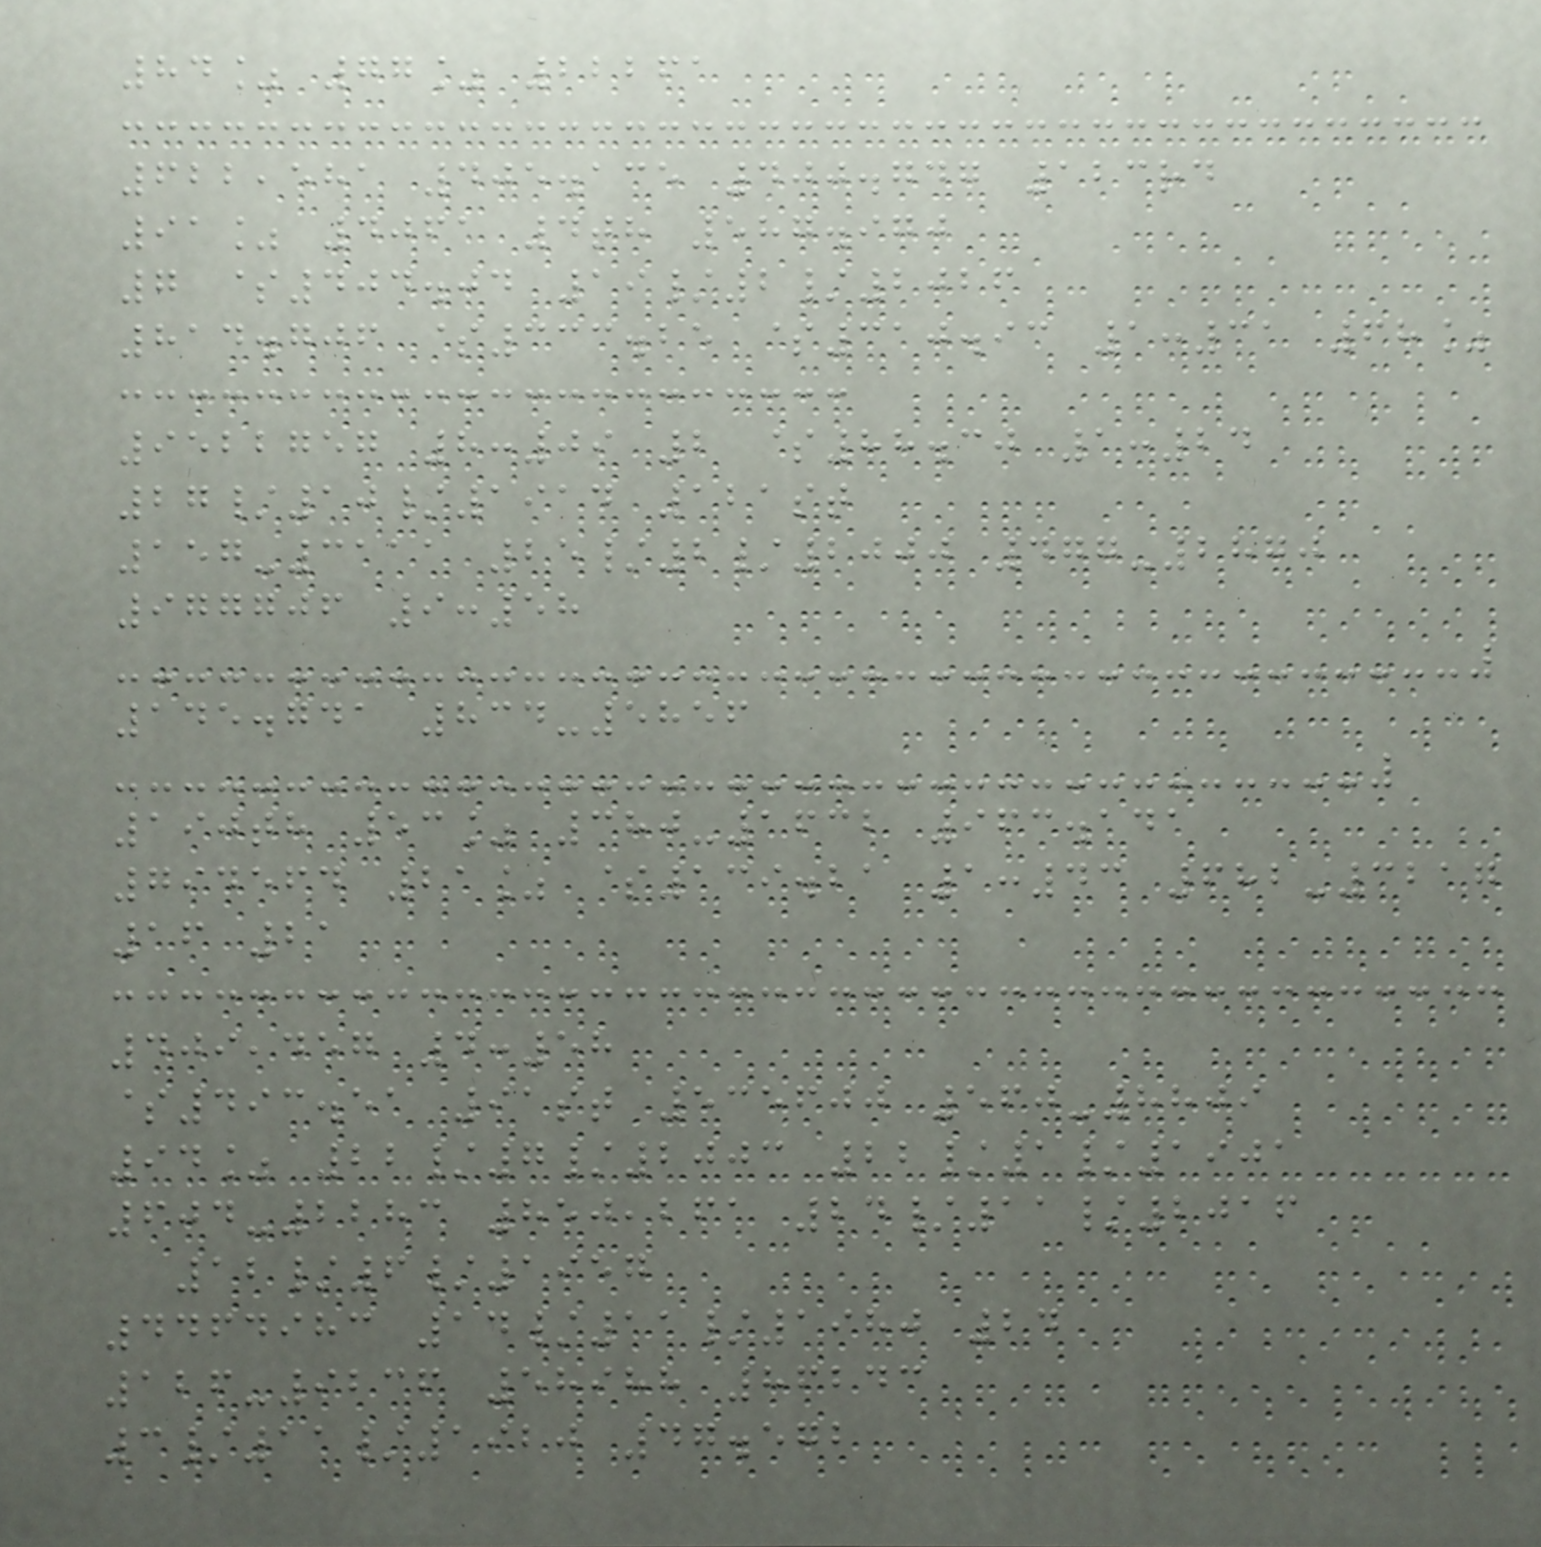84% 77% 22261
622,581 405.135 400.747 123rd
91% 4061 4th 587.970
7 $404.04 19/2/2026
814.706 $333.25 $310.93 1:31 68%
9522757 8:09 2 $88.30 1:24
27/10/1914 121st
157-3111 25/2/2000 477-2870
977706 9:58
145.741 834-5856
190th 53% 380-1632 963.141
794564 21% $139.21 1:43 682-3217
16 21
409,457 4:58
$493.51 91st 535600 560-8809
94% 22/7/2003 22/1/1901
604-2283 850,261 24/11/2016
12/6/1957
4464983 14/11/1980 24
126-9236 58988 86243
3/11/1920 47.572
